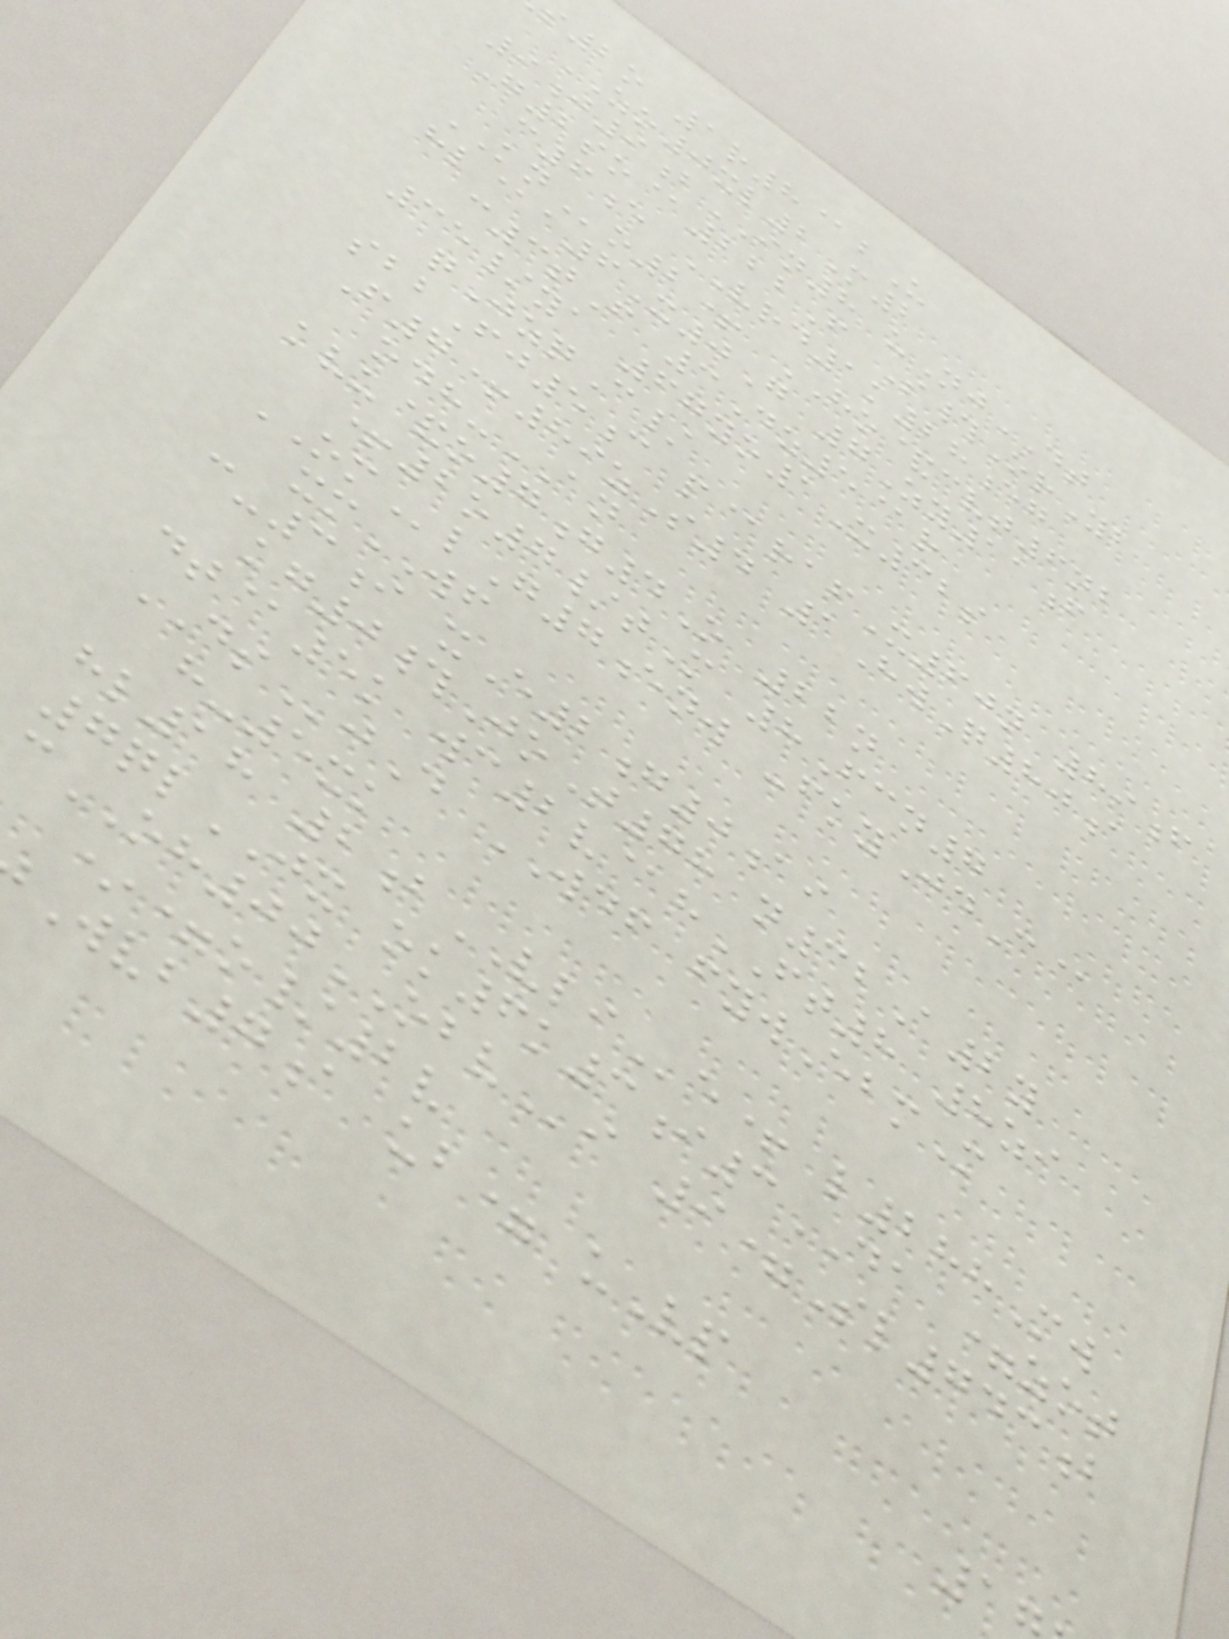s2o 1r8@bU
ZO0xl2M2
9j9bIN8 uNjDT
G2so@222F S#OrYb
c6e VRD1k28eg
KNo2+ HO&cvt6nb
hl@a6X0G 7Zy11f
c3tF 3Dz5@r
35/ya 67yo1X32s
qJzqC/
sbbFj5c p@rafX60n 89f
F7+89zS4 1HwQ80a
odh-AN
kvu&o7g4O 22n
+2o7/tM 8Fcn7
OMlG7enw -fkyJdC@
xmWF
c-3i xE2g0ai
kg0#JoT78 n32A2y
dt@5k wc2v@hFT8 8zi
DSjD WDF fywEbmM
h-5xk
hl18 2bVLIe+ l288Mw
7qlJX ok6k3i3DA =zot
cOH00OBVi 9=Sl743b
*=o/2v
Wvb7a ub= uVp
